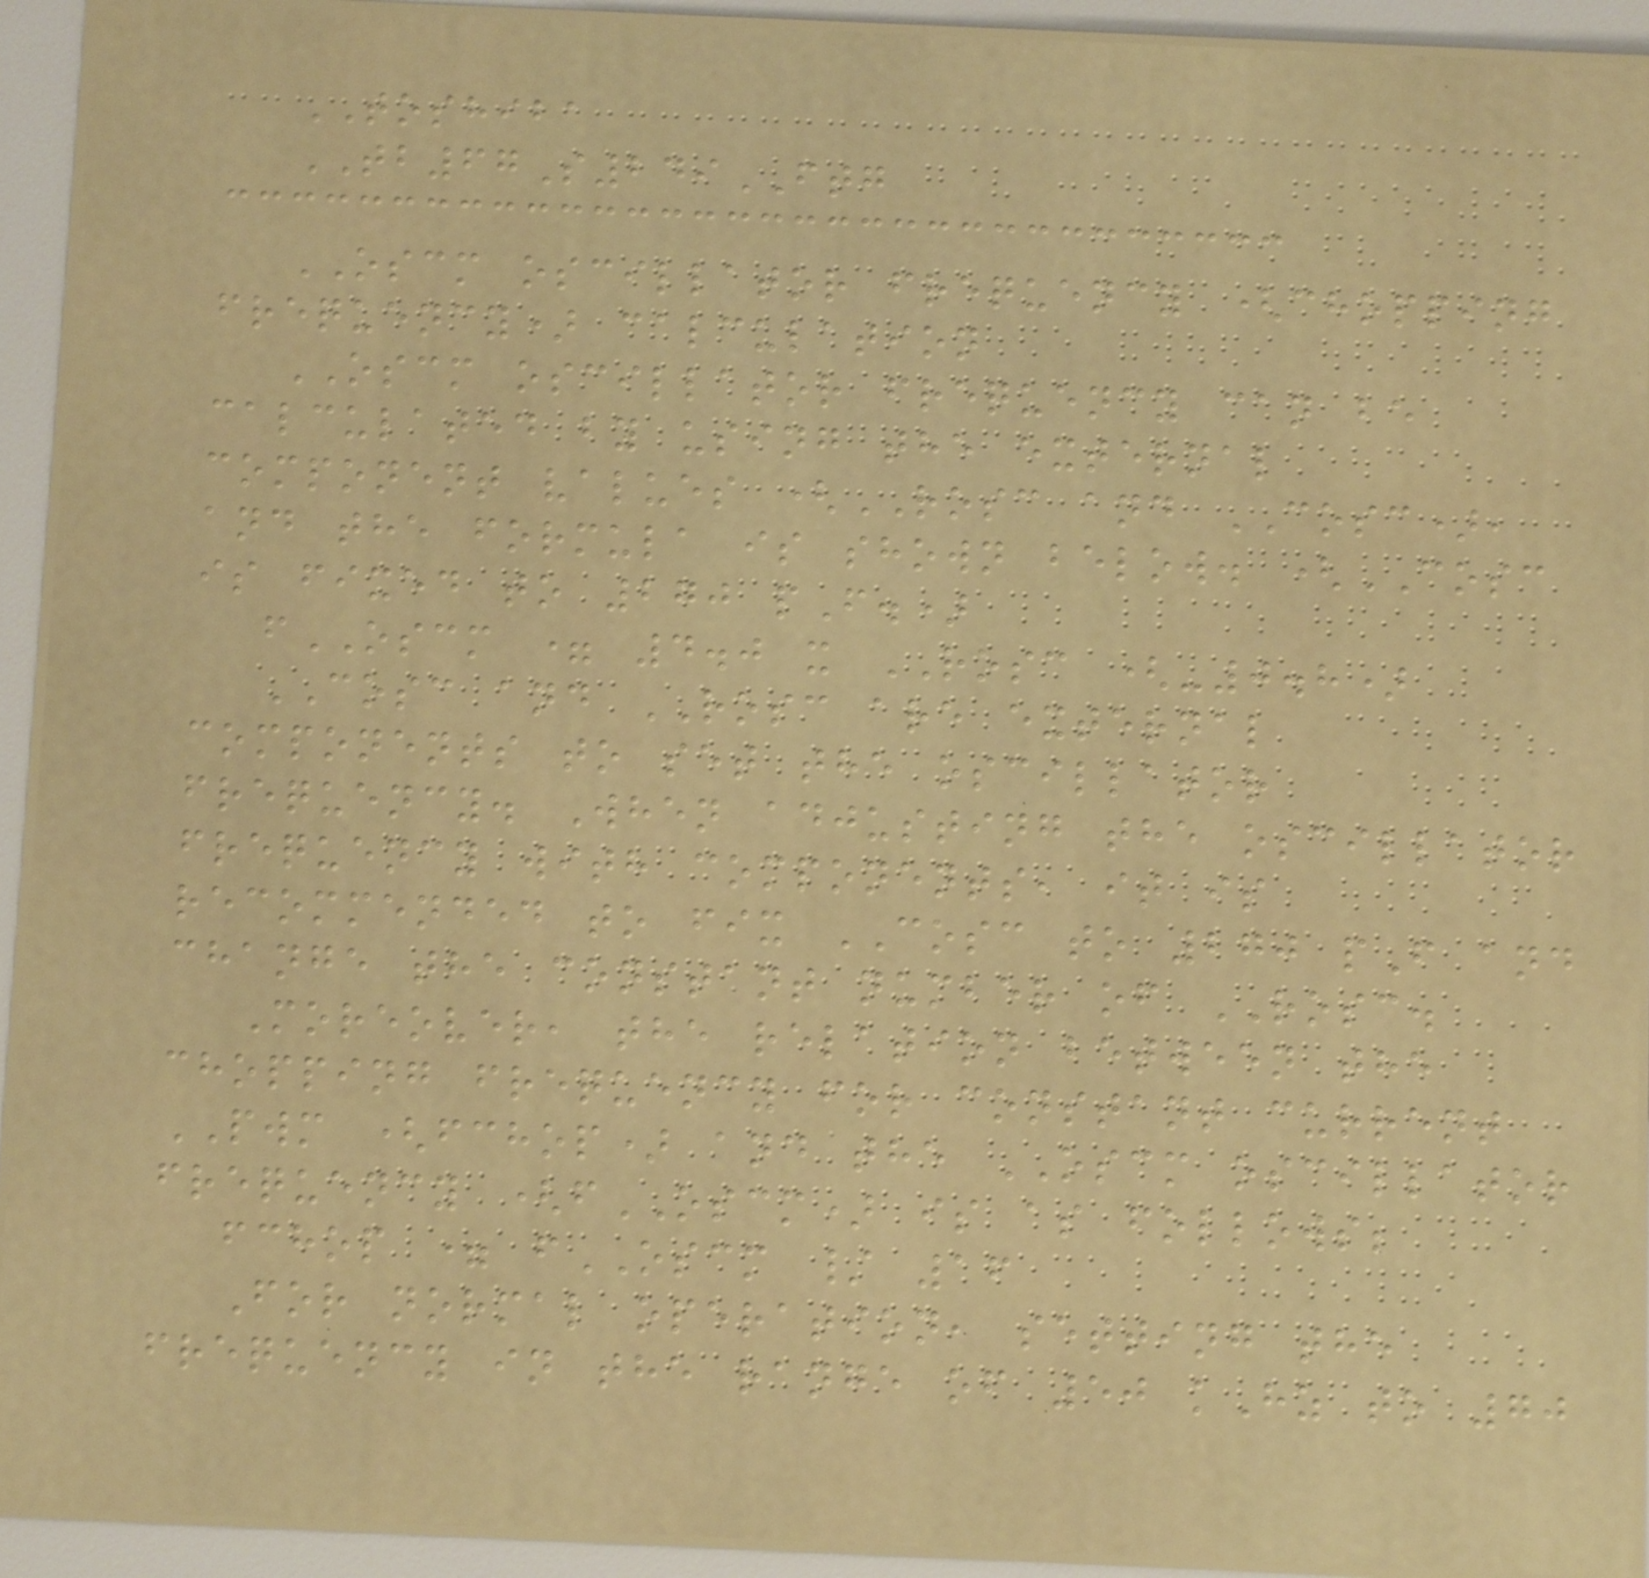TOSHIBA
TB67S249FTG
OSCM oscillator frequency (chopping
frequency) calculation
OSCM oscillator frequency can be
calculated by using the external
component values (ROSC and COSC),
and the formula is shown below. (COSC
is fixed to 270 pF.)
fOSCM = 4.0 x ROSC (-0.8)
COSC and ROSC are external
components to set the oscillator
frequency. When adjusting the oscillator
frequency with components, it is
recommended to fix COSC to 270 pF and
change the constant number of ROSC.
Moreover, the relation between the
chopping frequency for constant current
PWM (fchop) and the OSCM oscillator
frequency (fOSCM) is as follows;
fchop = fOSCM / 16
For normal operation, setting the
frequency in the range of 50 kHz to 70
